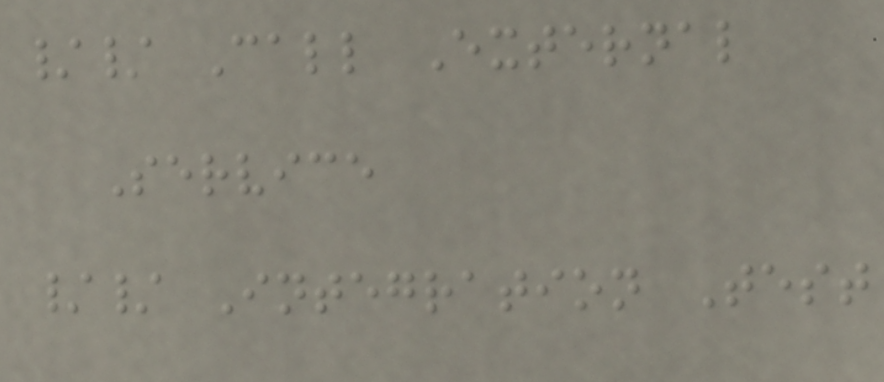// Call External
Service
// Integration Test
